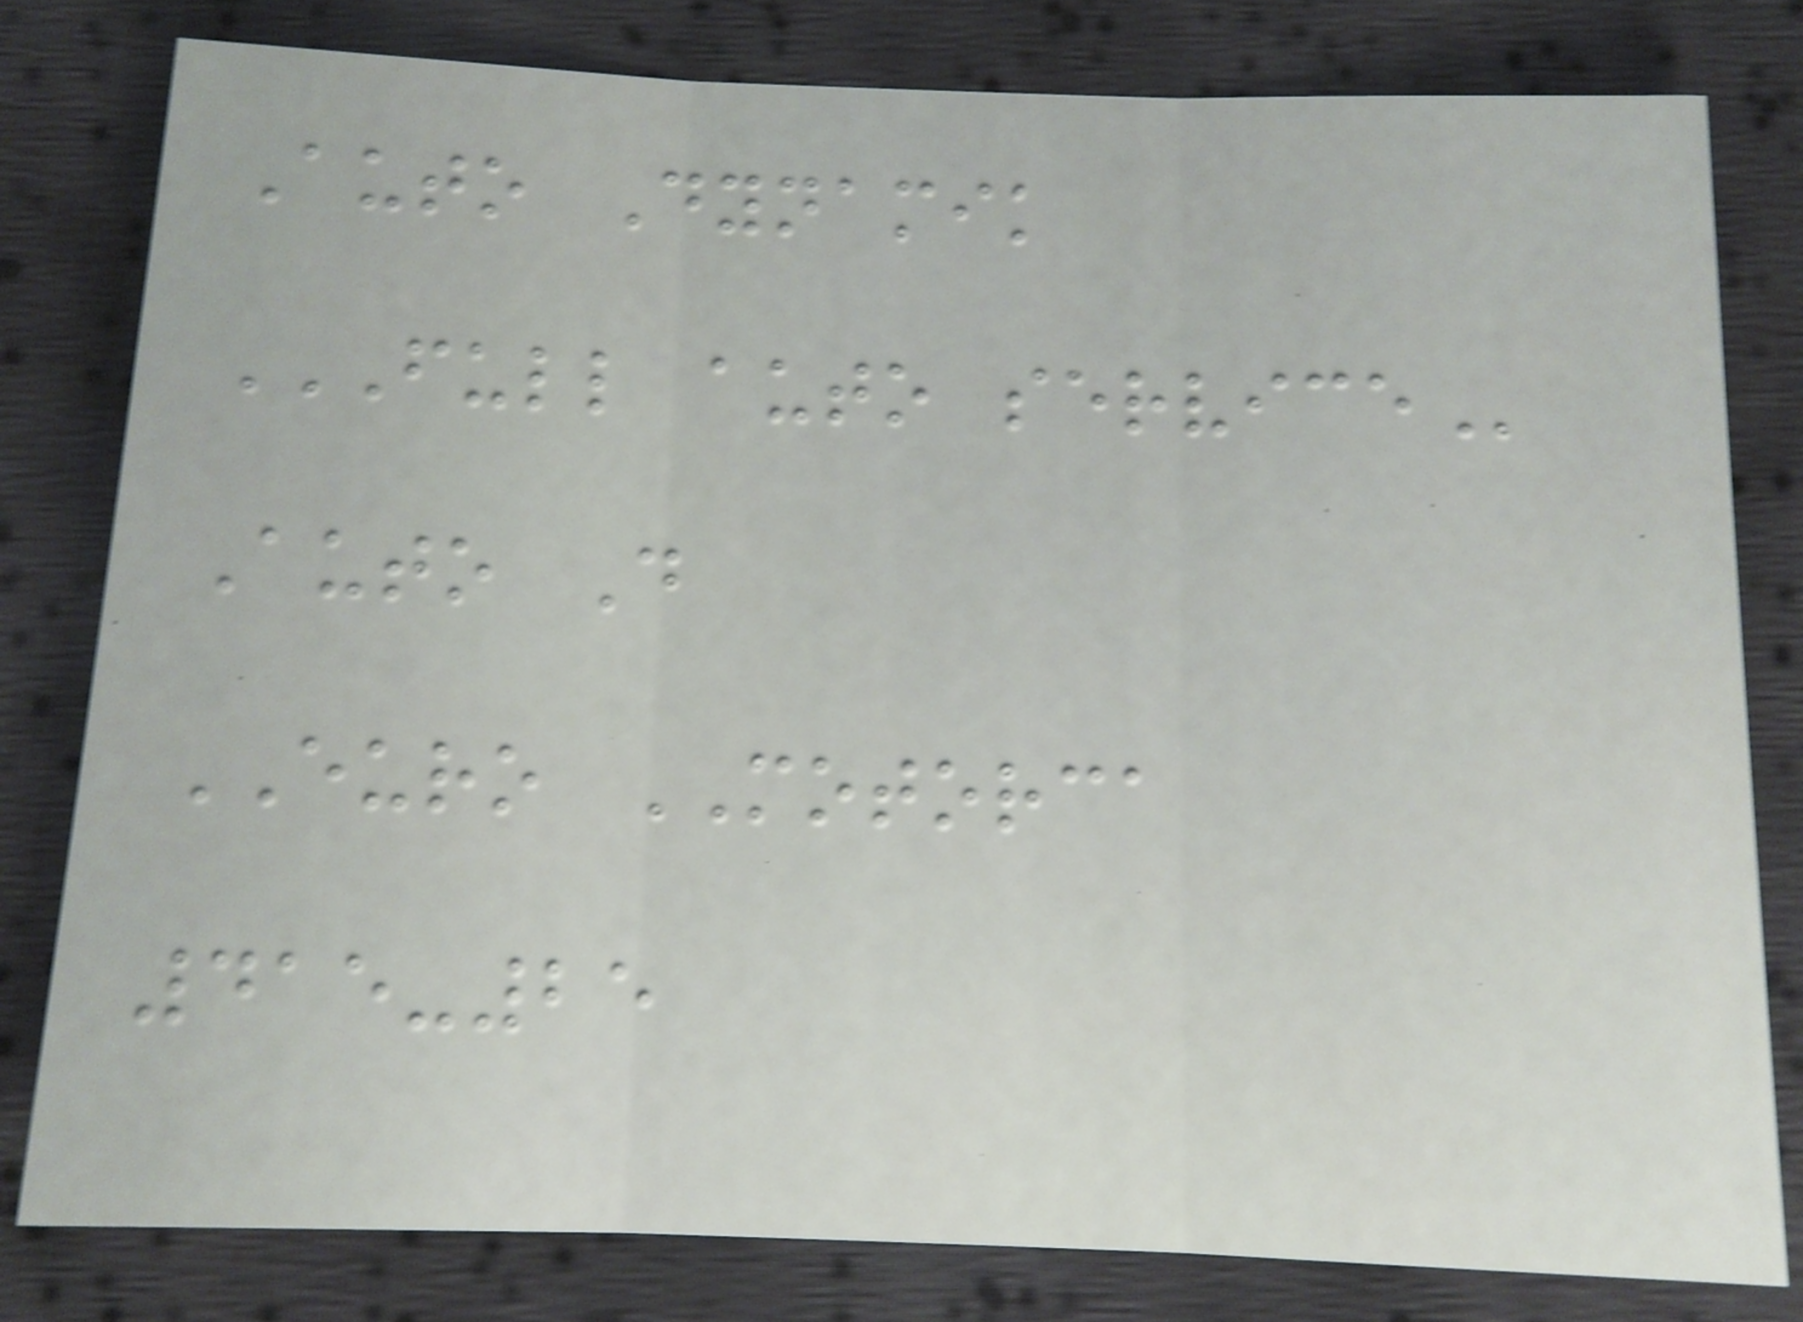Auto Dynamik
FULL AUTO SERVICE
Auto D
EURO MOTORCA
415-25
